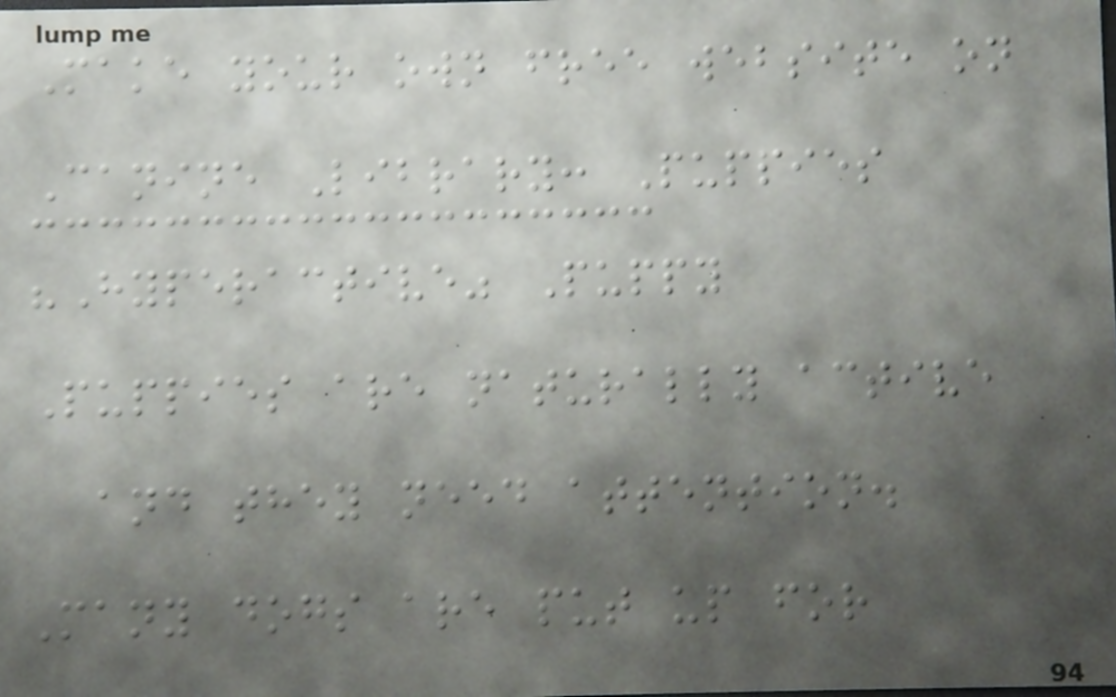Make your own free website on
Canine Library: Puppies
"Hyperactive" Puppy
Puppies are naturally active
and they need attention.
Many dogs are put up for
